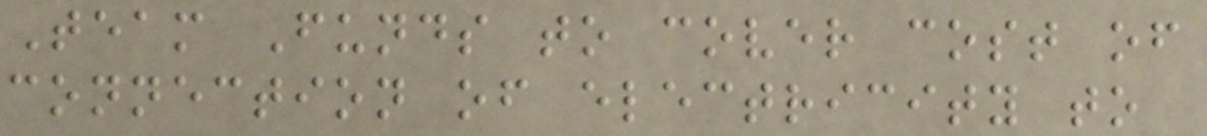Team Funds to cover cost of
connection of electricity to
